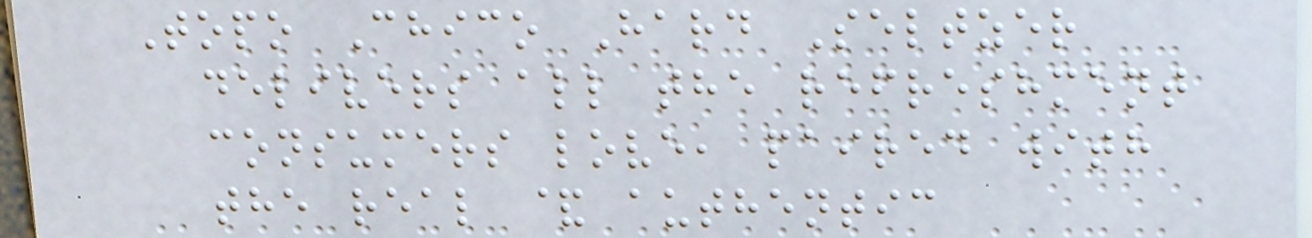Topo Chico Hard Seltzer
delivers all the refreshment
consumers love, paired with
the real & authentic
